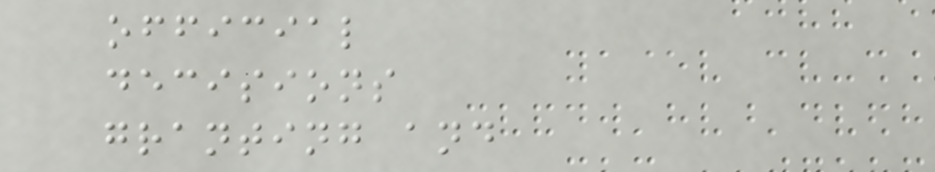official
decisions
granting and
